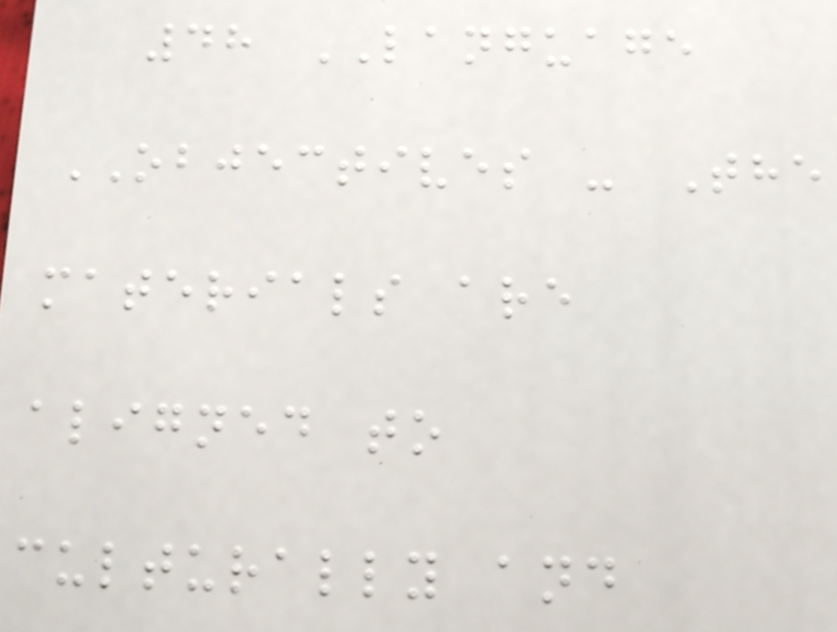48 LANGUAGE
OBJECTIVES - The
materials are
aligned to
culturally and
